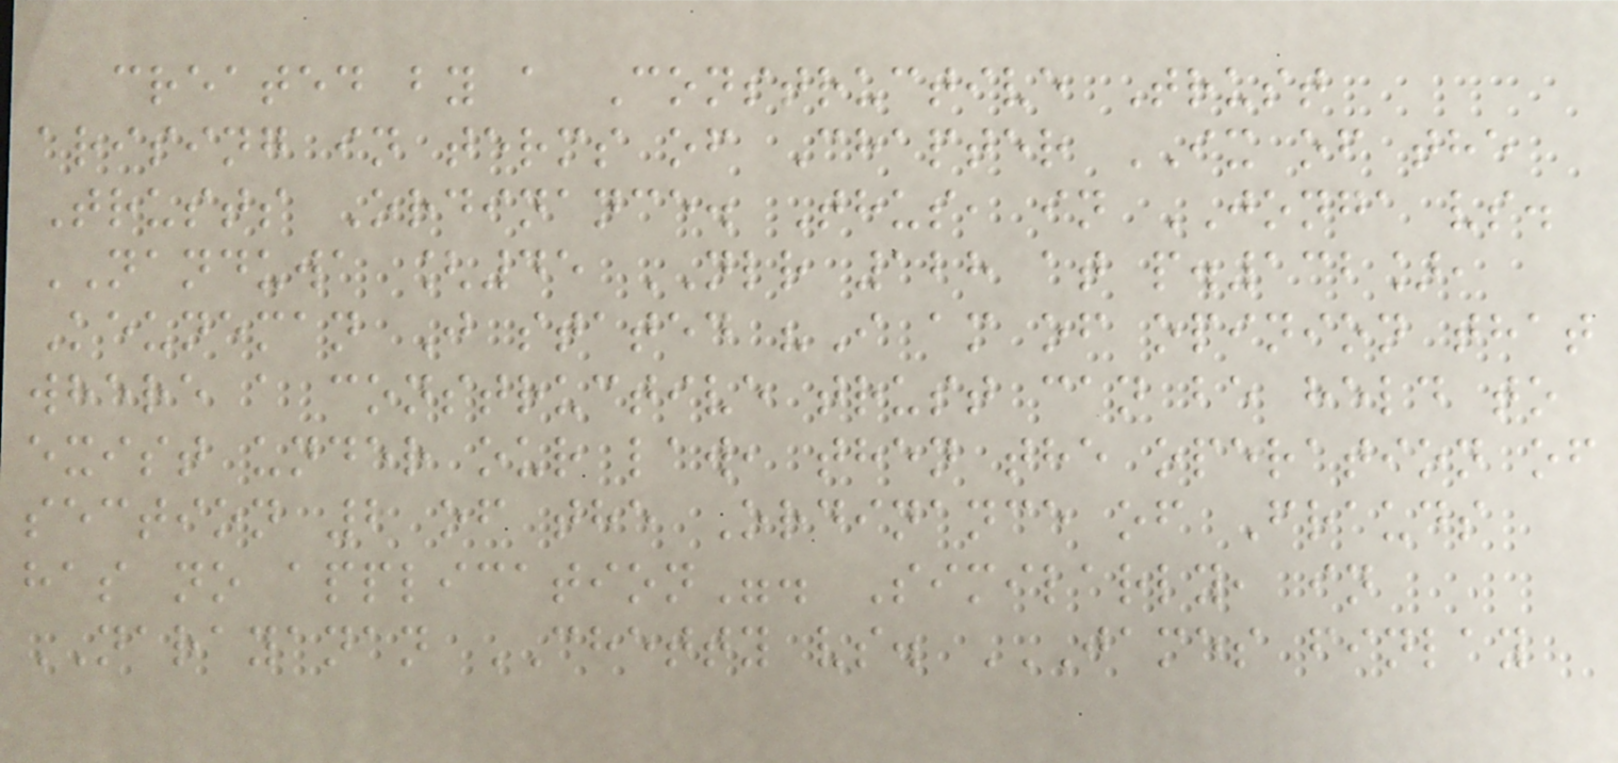created by a Constructive Trust
arising in terms of Chapter IX of the
Trusts Ordinance. Thus, in JONGA vs.
NANDUWA [45 NLR 128 at p.132],
Keuneman J stated "I am of opinion that
where a constructive trust can be held to
exist under our law, then the operation of
section 2 of the Ordinance of Frauds
has no application". Similarly, in
NARAYANAN CHETTY vs. JAMES FINLAY
